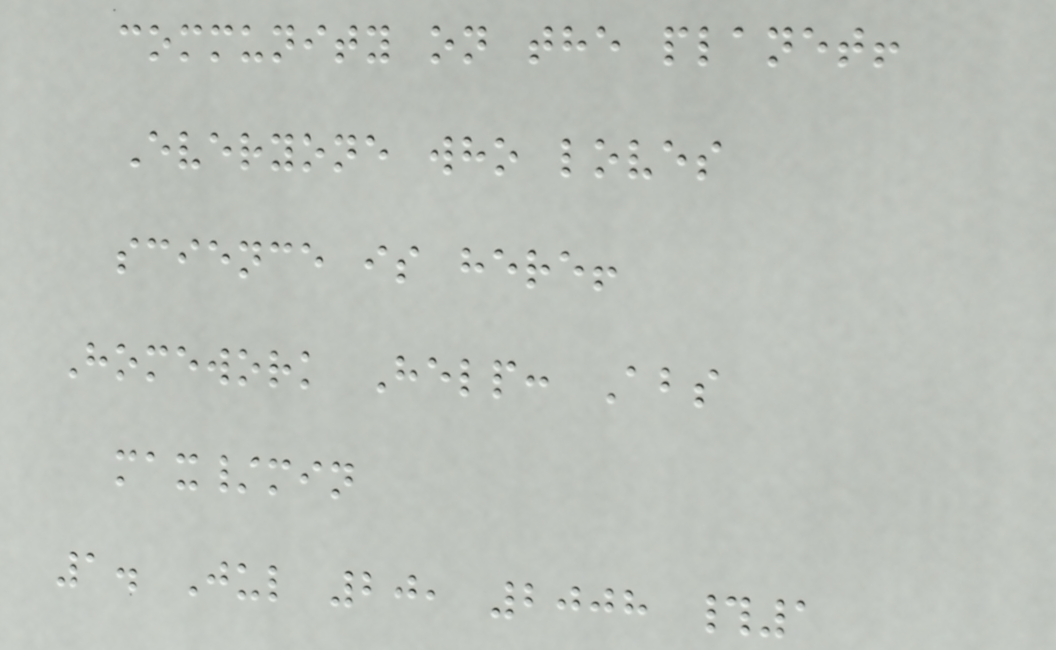community on the planet!
Everyone who loves
science is here!
Homework Help: Abs
max/min
1. Jul 20, 2008 #1
